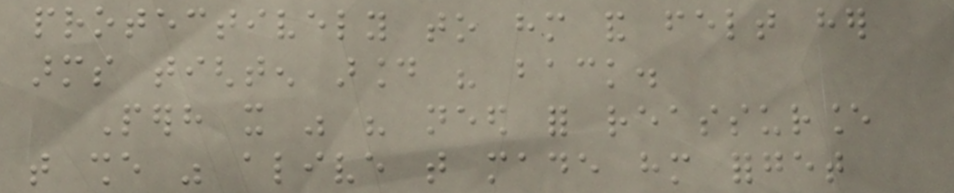protectively to him and felt her
arms tighten around his back.
Perhaps it was his need for reassurance
that she was alive that made him forget
